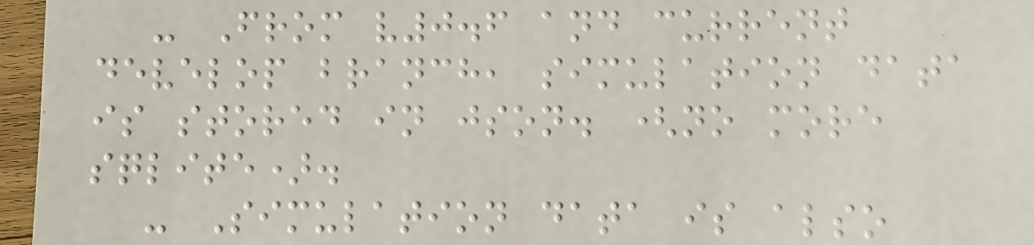- From v0.6 and current
develop branch, simulation data
is stored in json. (no more
sqlite).
- Simulation data is also
